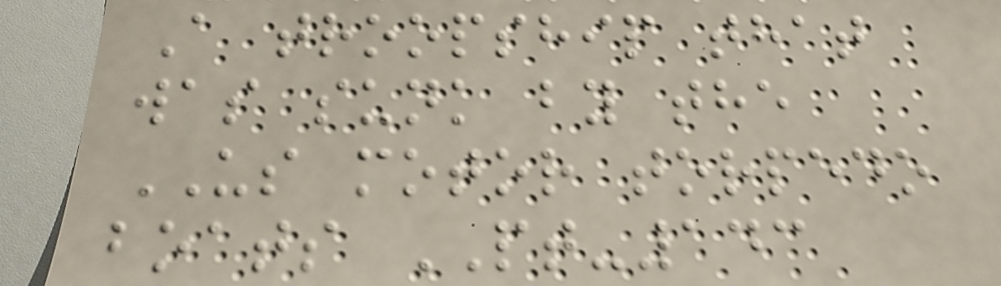A troopship that
was sunk by the
US motor torpedo
boats PT-143
